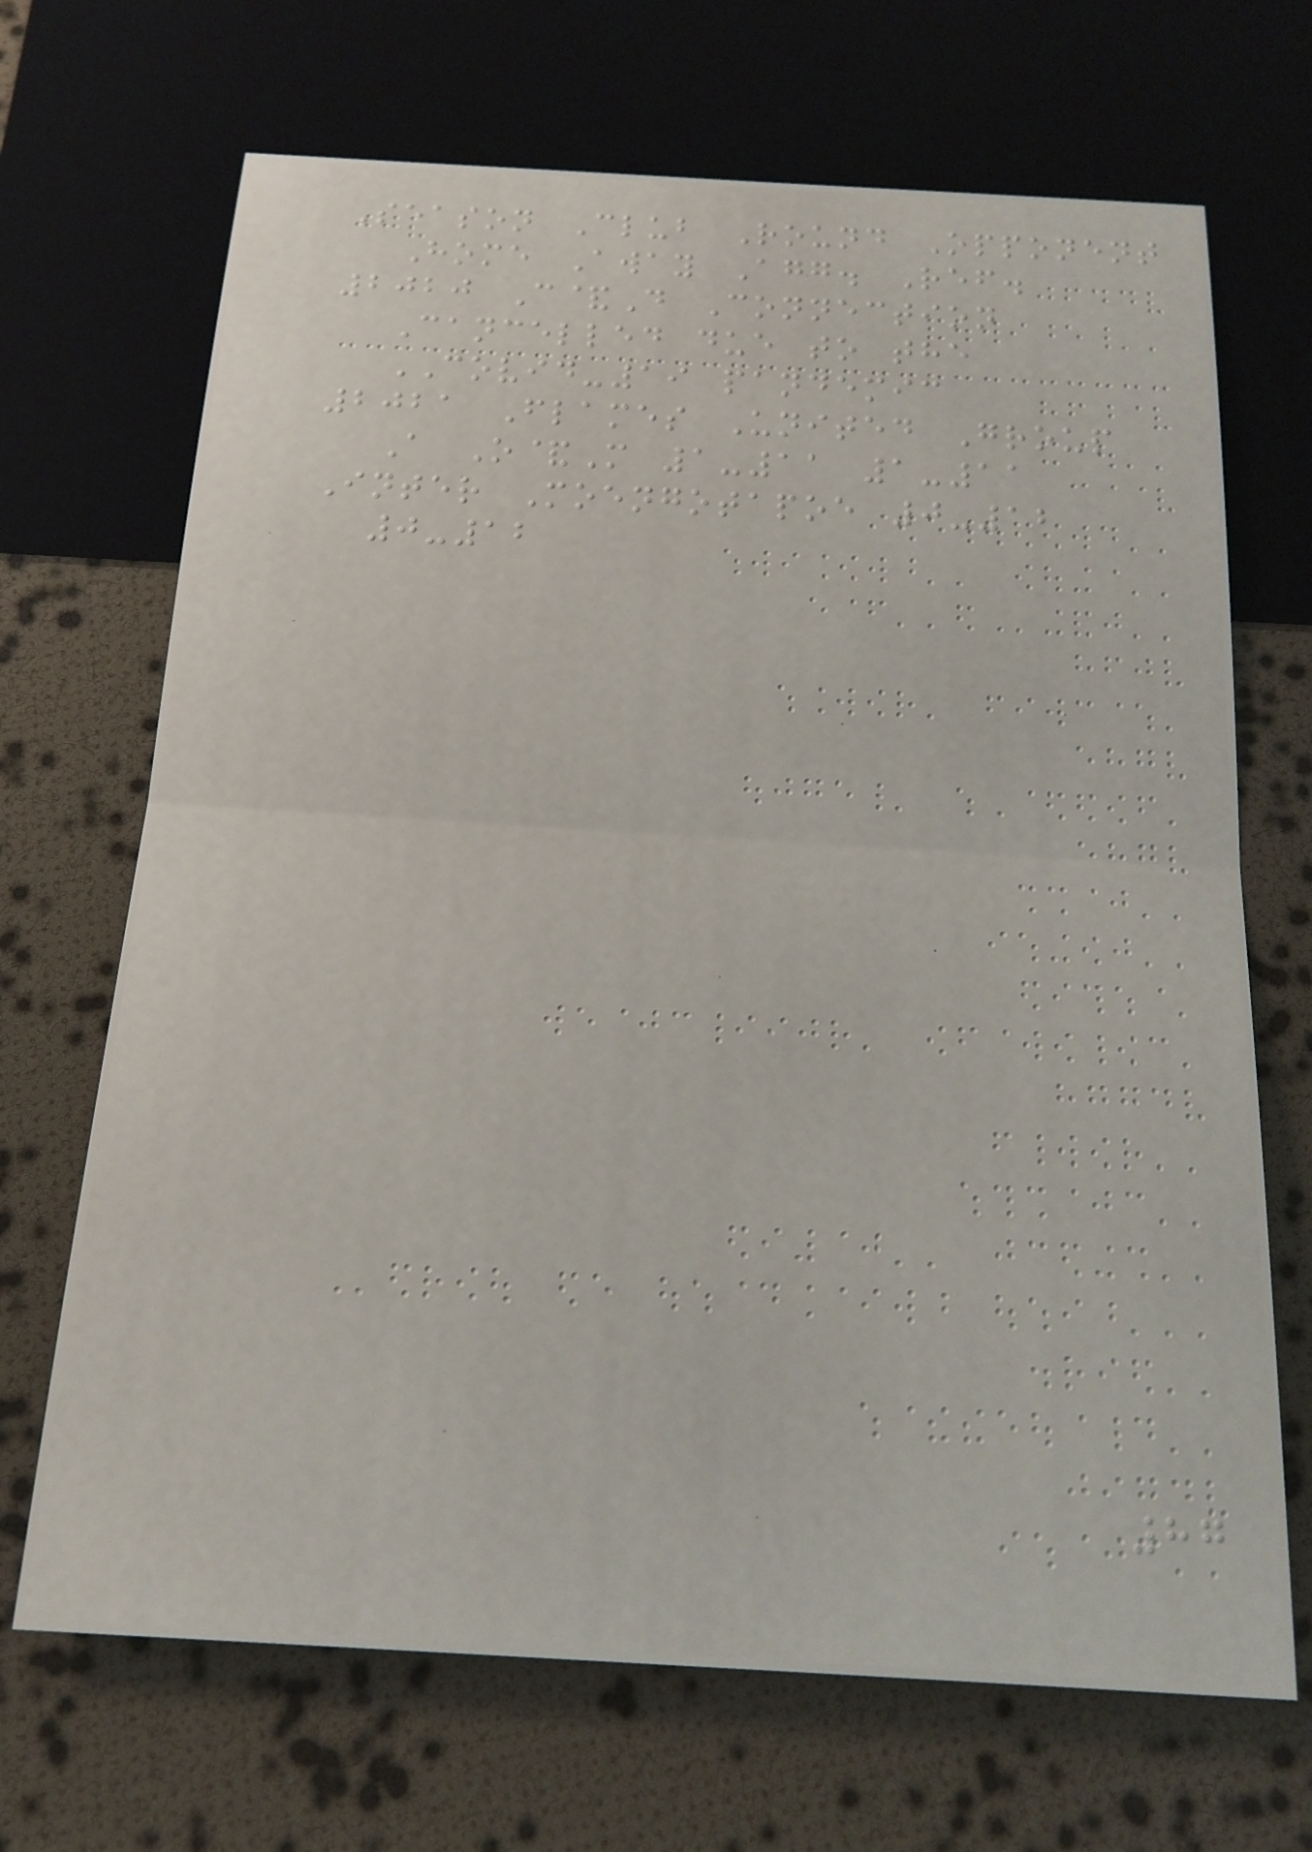Season Club Round Opponent
Home Away Agg. Ref.
2020 C&D Connection
Cancelled due to the
COVID-19 pandemic
2021 Flames United Group
A O&M 1-11 1-11
Inter Moengotapoe 0-12
0-12
87
